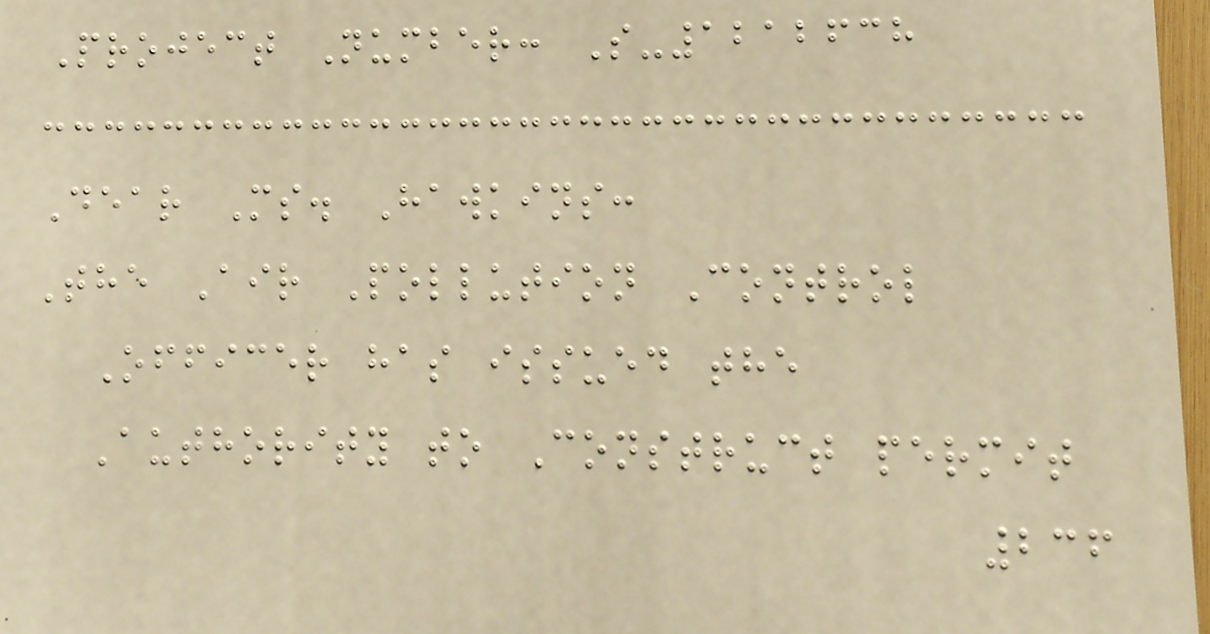Project Number: S-1212638
Dear Ms. Hawkins:
The Air Pollution Control
Officer has issued the
Authority to Construct permit
236
